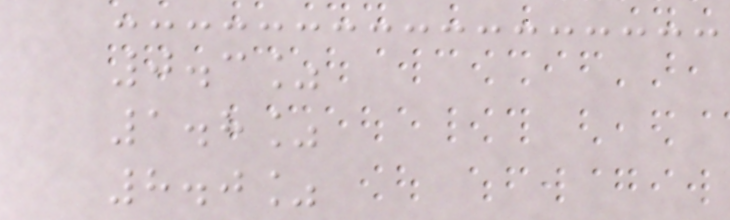0.3%
1.8%
8.0%
